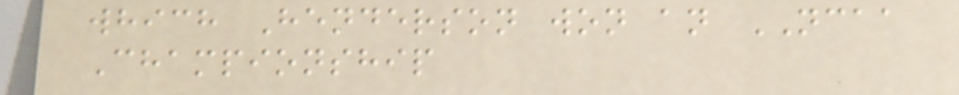which Henderson won an NCAA
Championship
